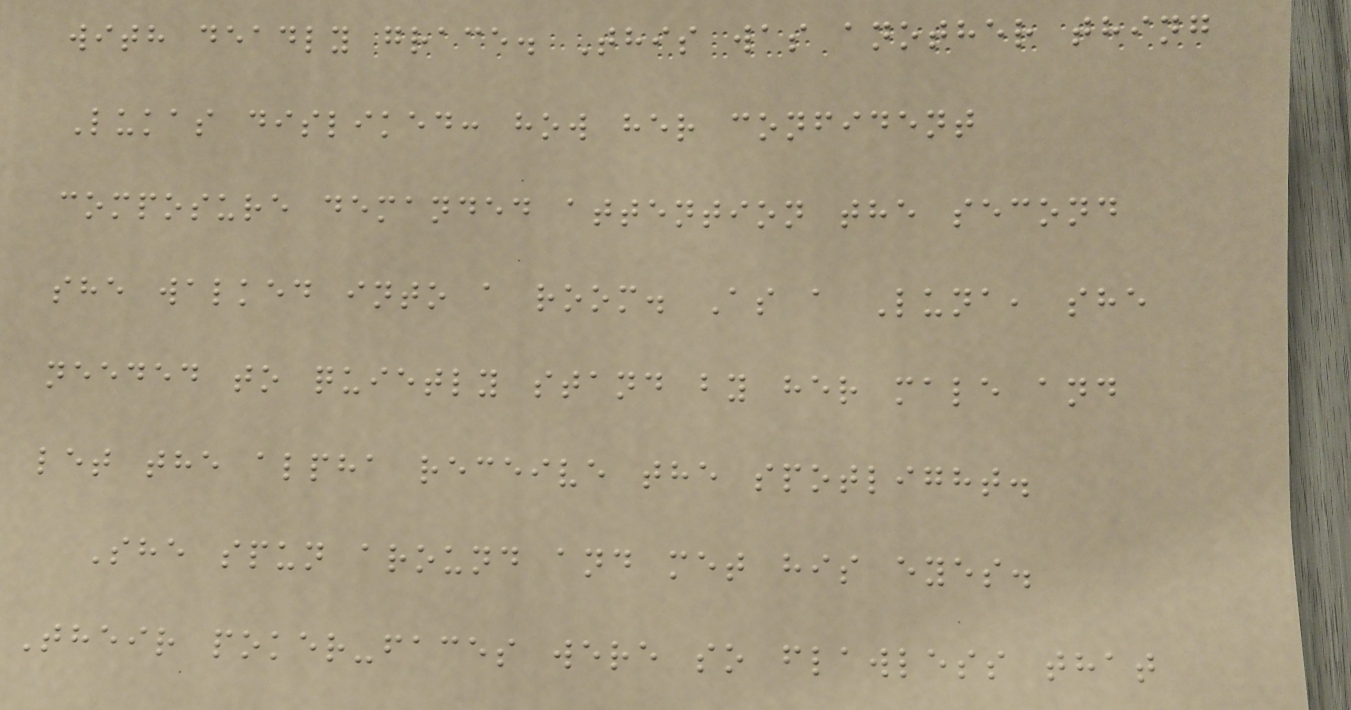with deadly grace. This was another thing
Lukas disliked: how her confident
composure demanded attention the second
she walked into a room. As a Luna, she
needed to quietly stand by her male and
let the alpha receive the spotlight.
She spun around and met his eyes.
Their poker-faces were so flawless that
